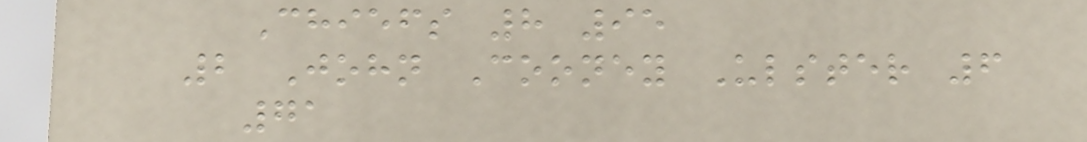Chiefs 8 95
2 John Cooney Ulster 6
71
